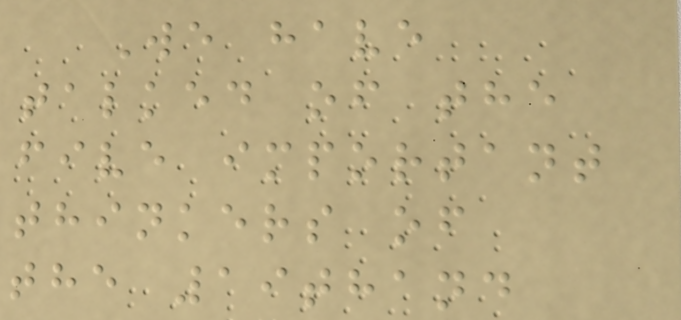We have
talked of the
five important
thinkers of
the 19thand
